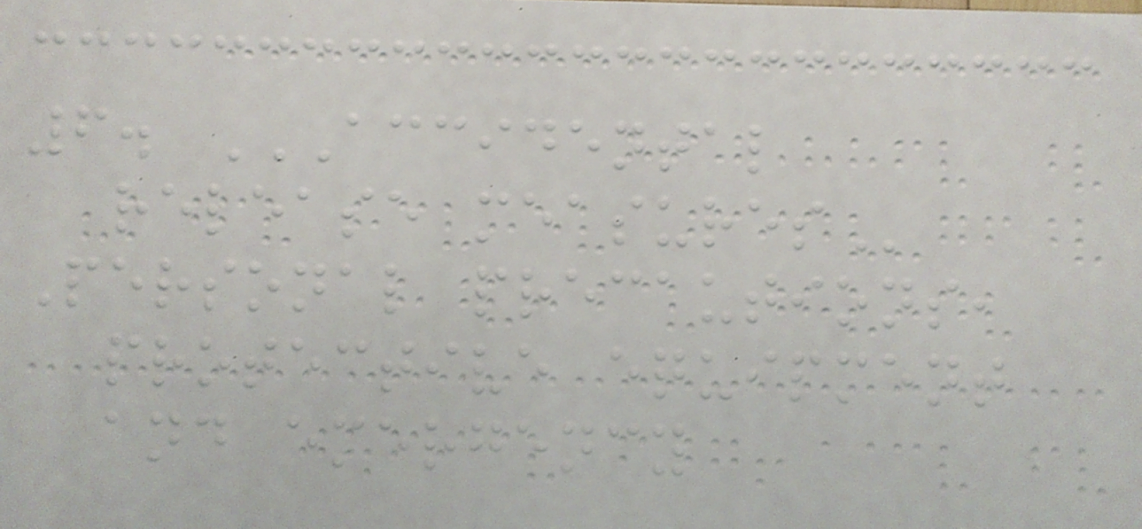6. ACCIDENTAL
RELEASE MEASURES
Personal precautions,
protective equipment
and emergency
